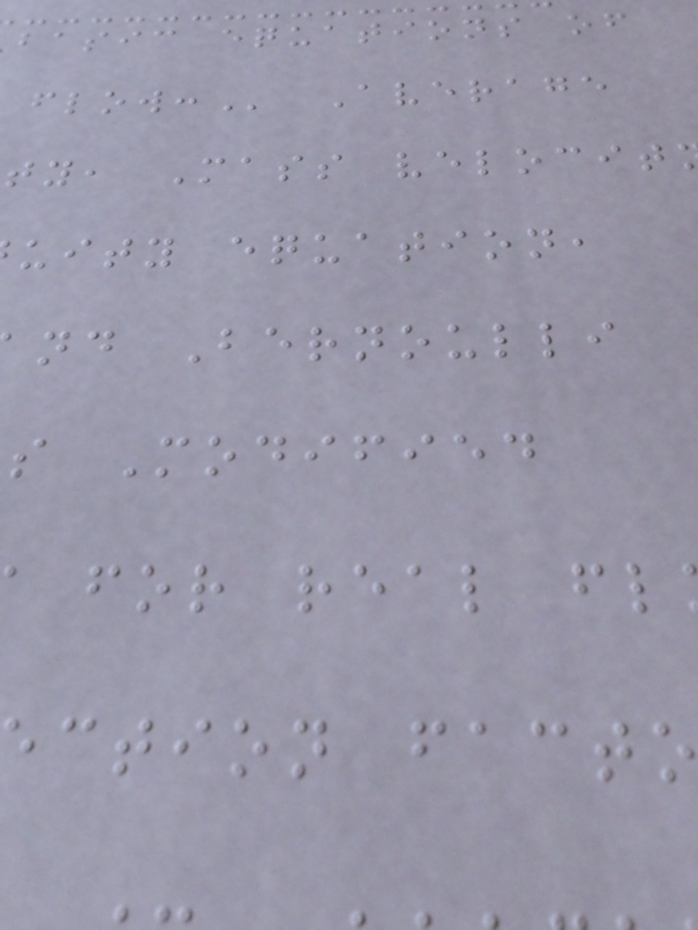basic equations of
Average
ty, Mass velocit
uity equation,
nd Bernoulli
s Modified
for real fl
ction fact
